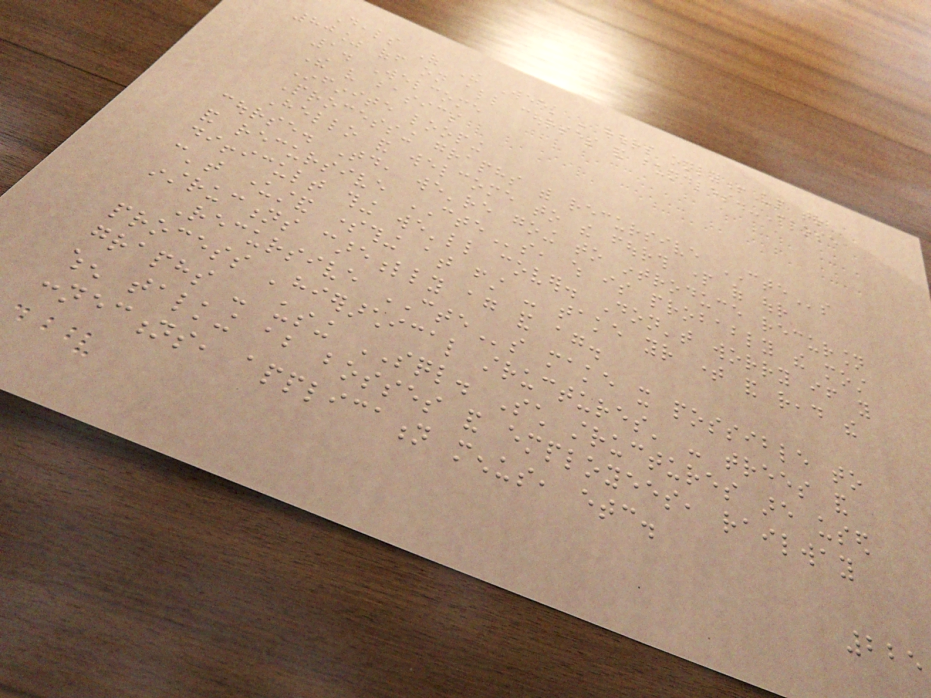Deals Of The Week - hours only!Up to
80% off on all courses and bundles.-Close
1. Welcome
The very basics
Infinite looping
Processing graphs with recursive CTEs
Hello and welcome to the fourth part of our
course. Today, we're going to introduce recursion
and recursive CTEs, which is probably the most
difficult thing we'll cover. Don't worry if you
can't understand something at first - take your time and read the
instructions carefully again and again.
Recursive CTEs make it possible to
process 'hierarchical structures' - trees and
graphs - using SQL. Such structures are used
when talking about bosses and employees, railway
connections, application menus, etc.
225
